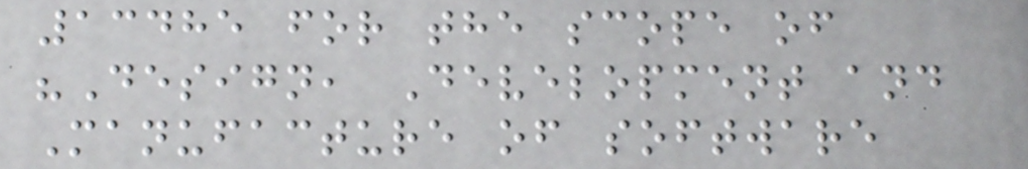13485 for the scope of
"Design, Development and
Manufacture of software
